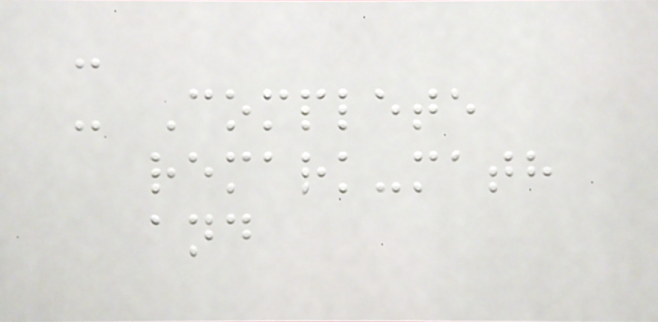-
- Complete
remark-math
and
